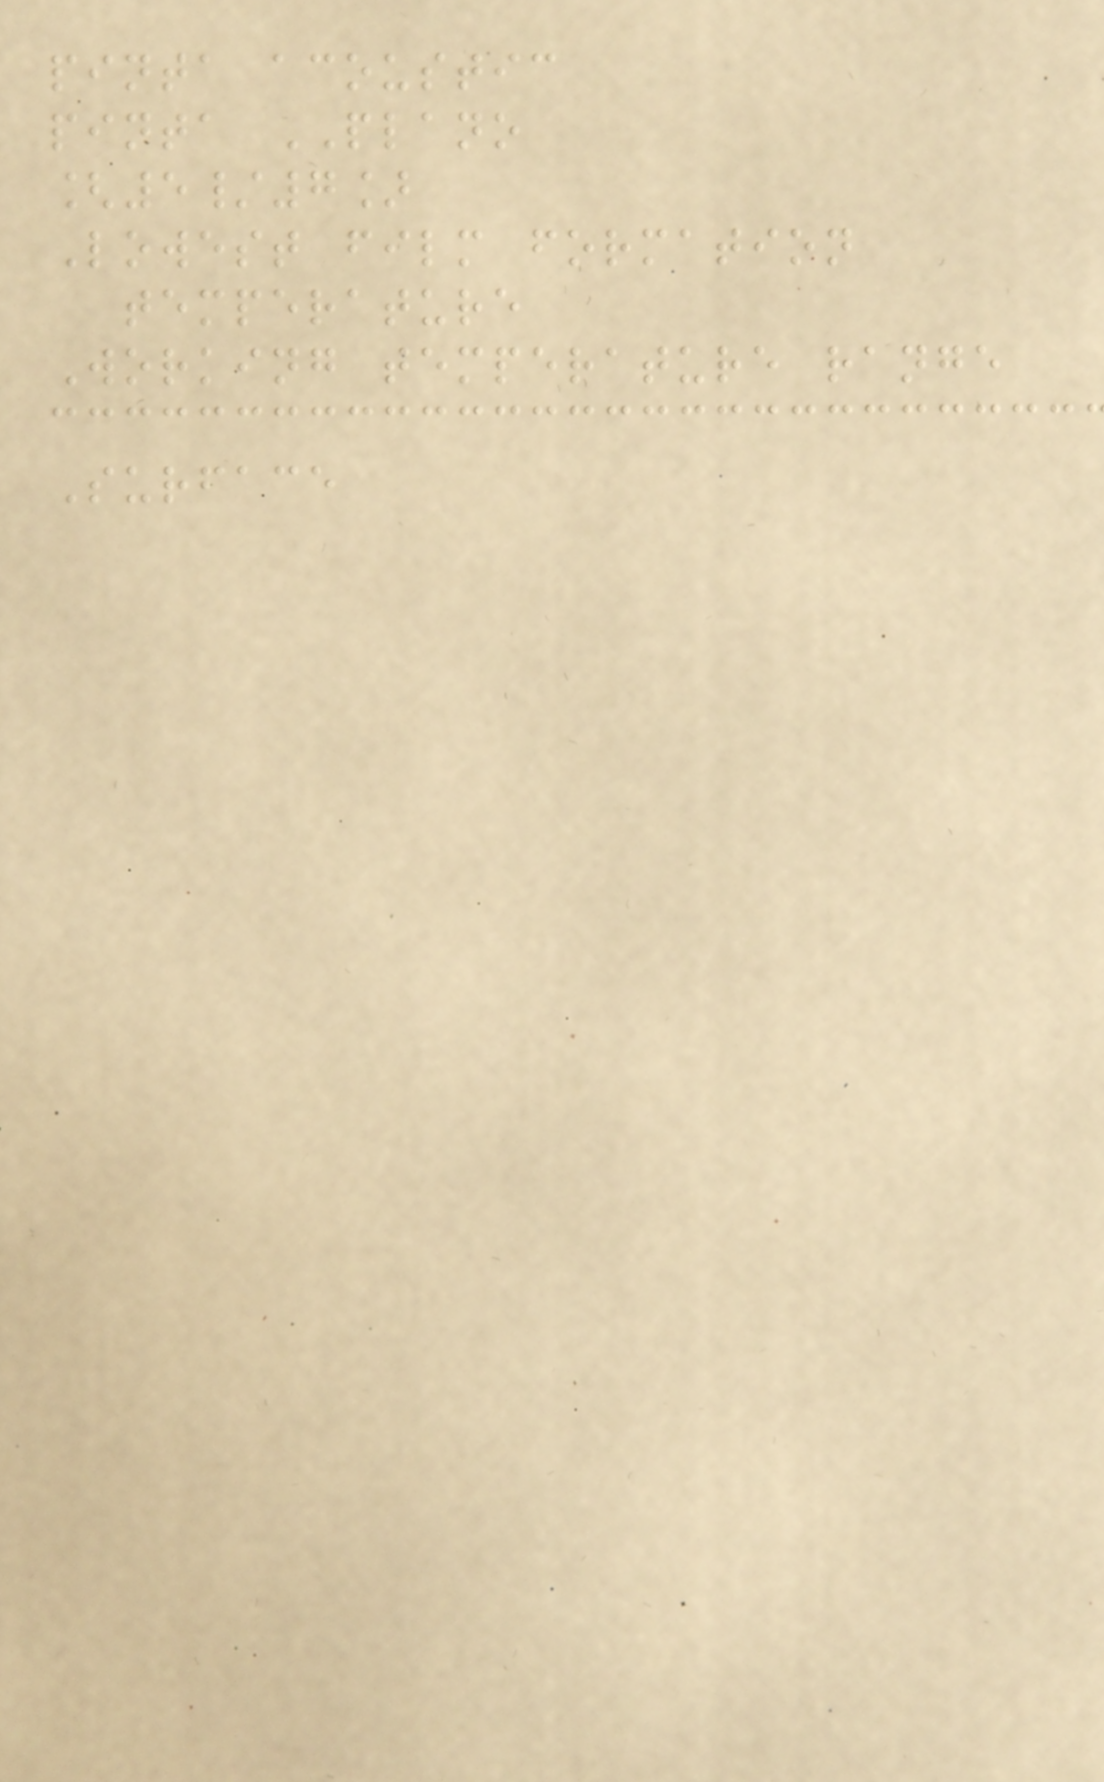pinta acoustic
pinta PLANO
[5/7]
Lowest film formation
temperature
Working temperature range
Surface
